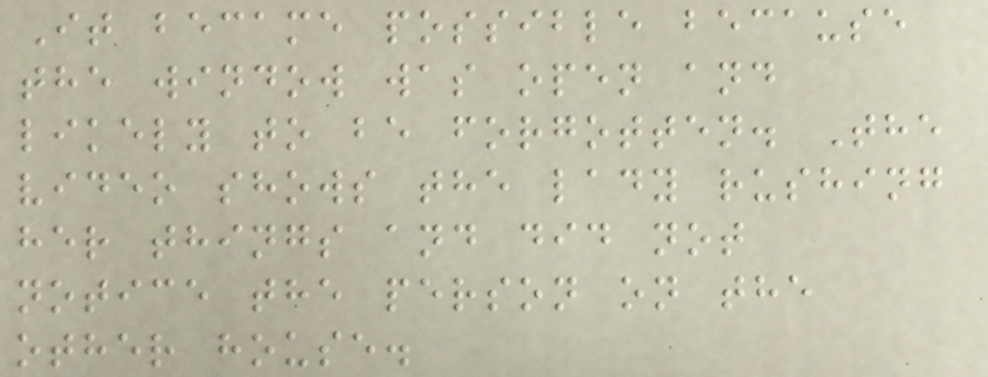It became possible because
the window was open and
likely to be forgotten. The
video shows the lady rushing
her things and did not
notice the person on the
other house.
